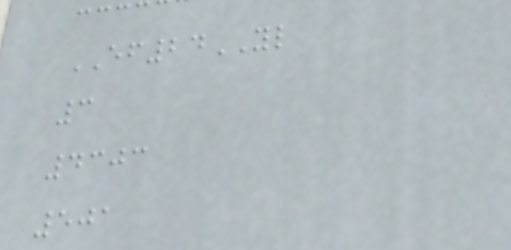EF24YL
3
4303
501
